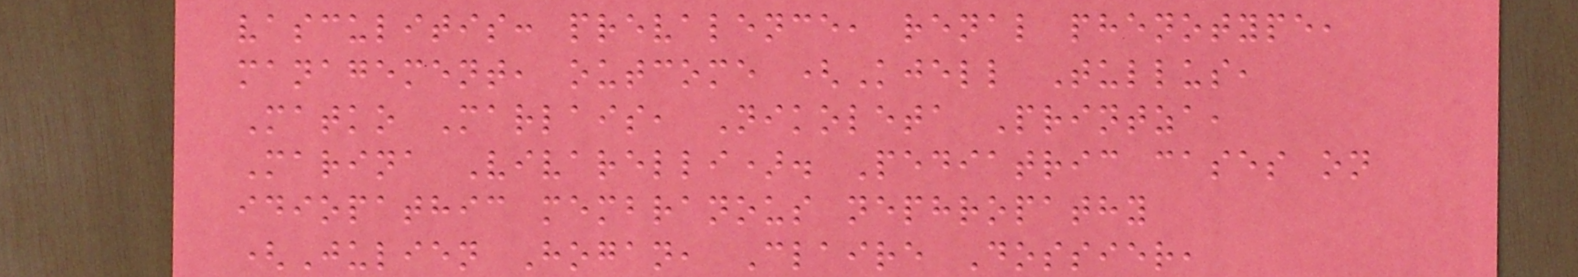vasculitis: prevalence, renal phenotype,
management, outcome (Kjell Tullus,
Matko Marlais, Nikoleta Printza,
Marina Vivarelli). Pediatric cases on
idiopathic membranous nephropathy
(Julien Hogan, Claire Dossier,
